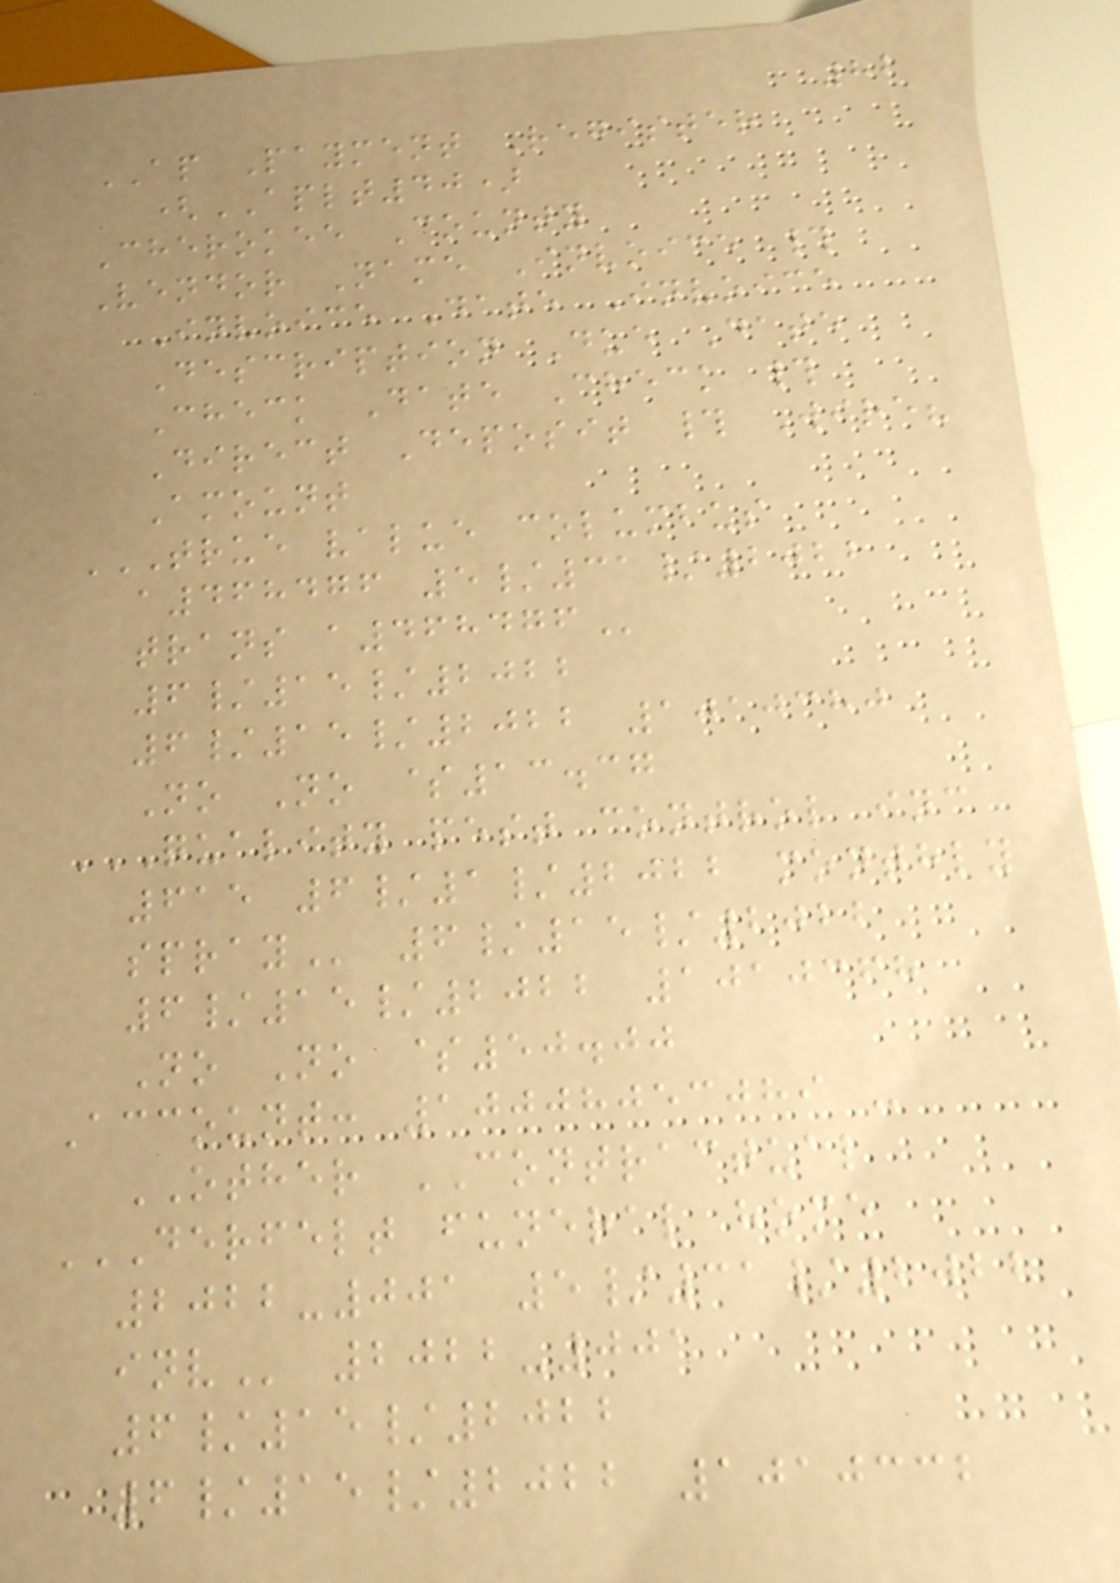82
AP Payment Register
(APLT40)
Cherokee County
Vendor Name Invoice #
Invoice Date Invoice
Description Due Date
Check Date Check #
Direct Deposit # Wire?
Amount
TRUE VALUE COLUMBUS
A468476 5/31/2022
TRANS A468476
6/15/2022
6/15/2022 1010380
No No $13.37
QUALITY PEST CONTROL INC
615 6/1/2022 MONTHLY
SPRAY 6/15/2022
6/15/2022 1010368
No No $50.00
Account: 10008053089 -
OTHER CONTRACTUAL
DERFELT FUNERAL HOME
2022-001 5/31/2022
INV 2022-001
6/15/2022
6/15/2022 1010332
